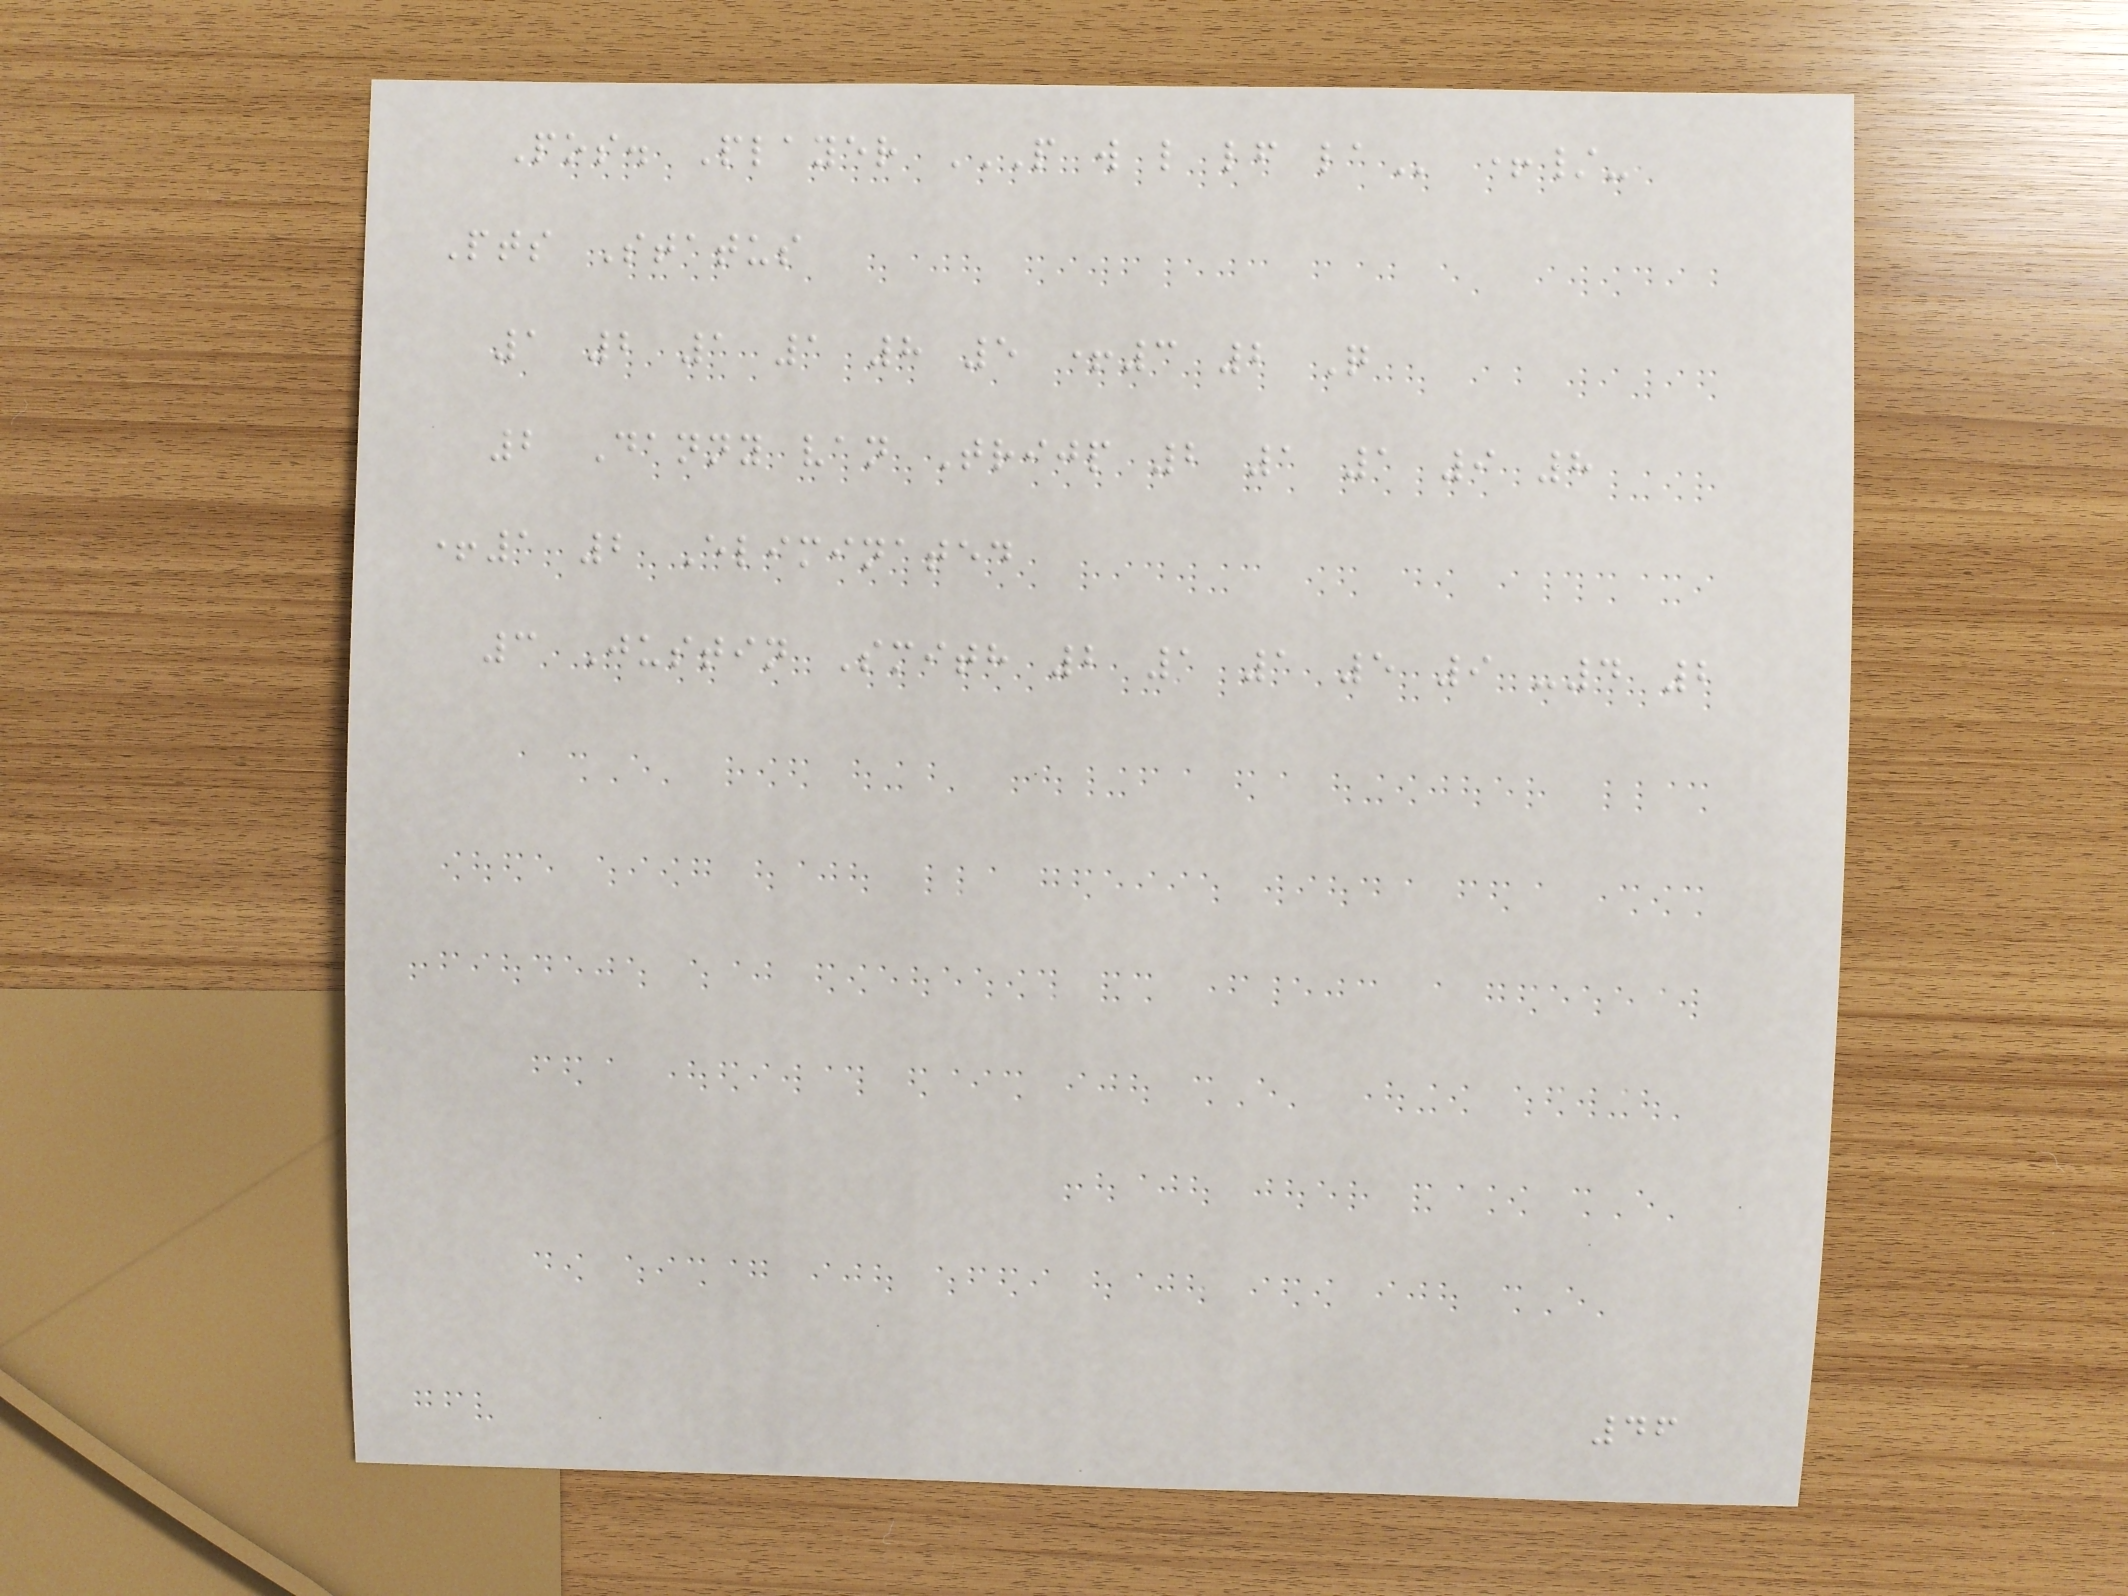Pos. Player P W L LF LA +/-
Pts Status
1 2 1 1 8 5 +3 2 Q
2 Danny van Trijp 2 1 1 9 8
+1 2 Eliminated
3 Justin Smith 2 1 1 5 9 -4 2
46
